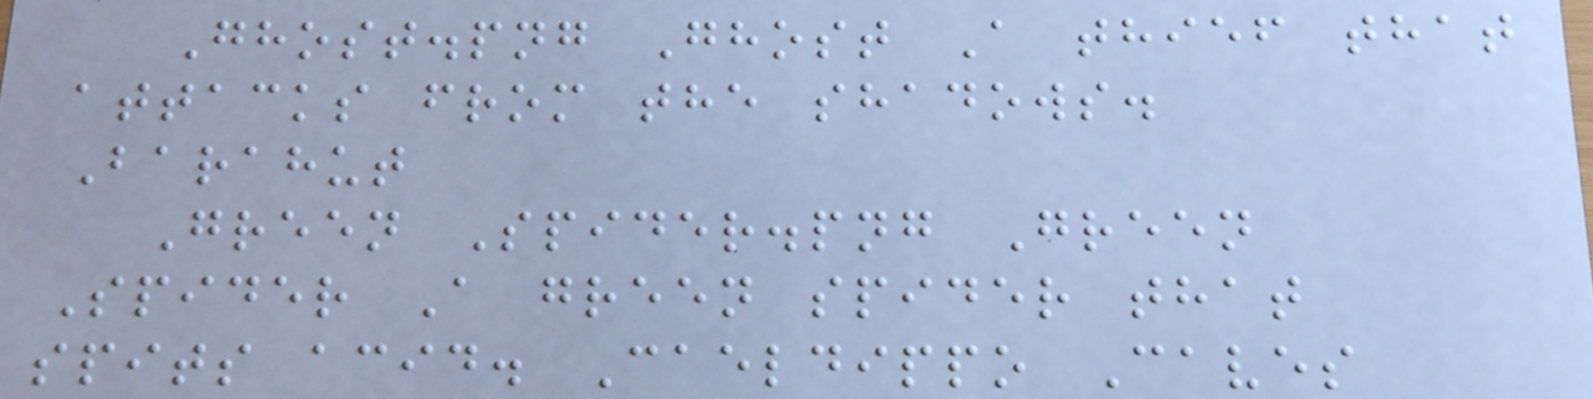Ghost.png Ghost A thief that
attacks from the shadows.
Barahut
Green Spider.png Green
Spider A green spider that
spits acid. Caeldippo Caves
